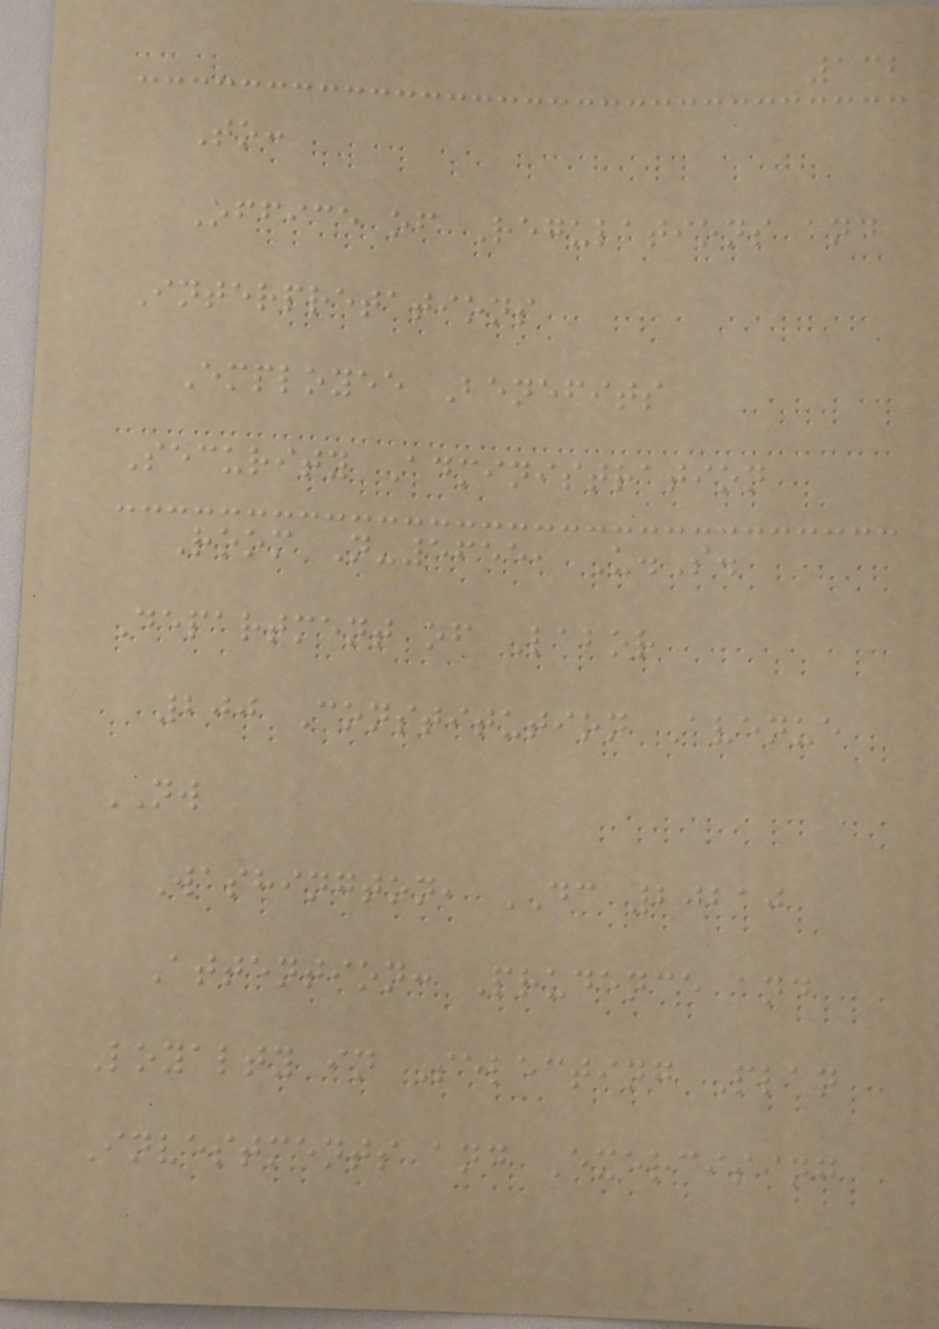132
To:
Office of Regulations and
Interpretations
Employee Benefits
Security Administration
Room N-5655, U.S.
Department of Labor
200 Constitution Avenue
NW
Washington, DC 20210
Attention: Prudence and
Loyalty in Selecting Plan
Investments and Exercising
